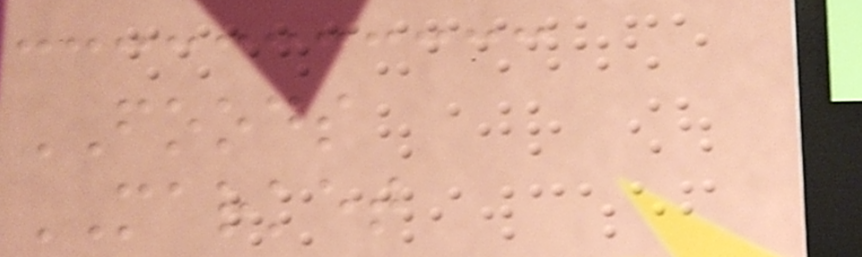FOODS
MARKET
